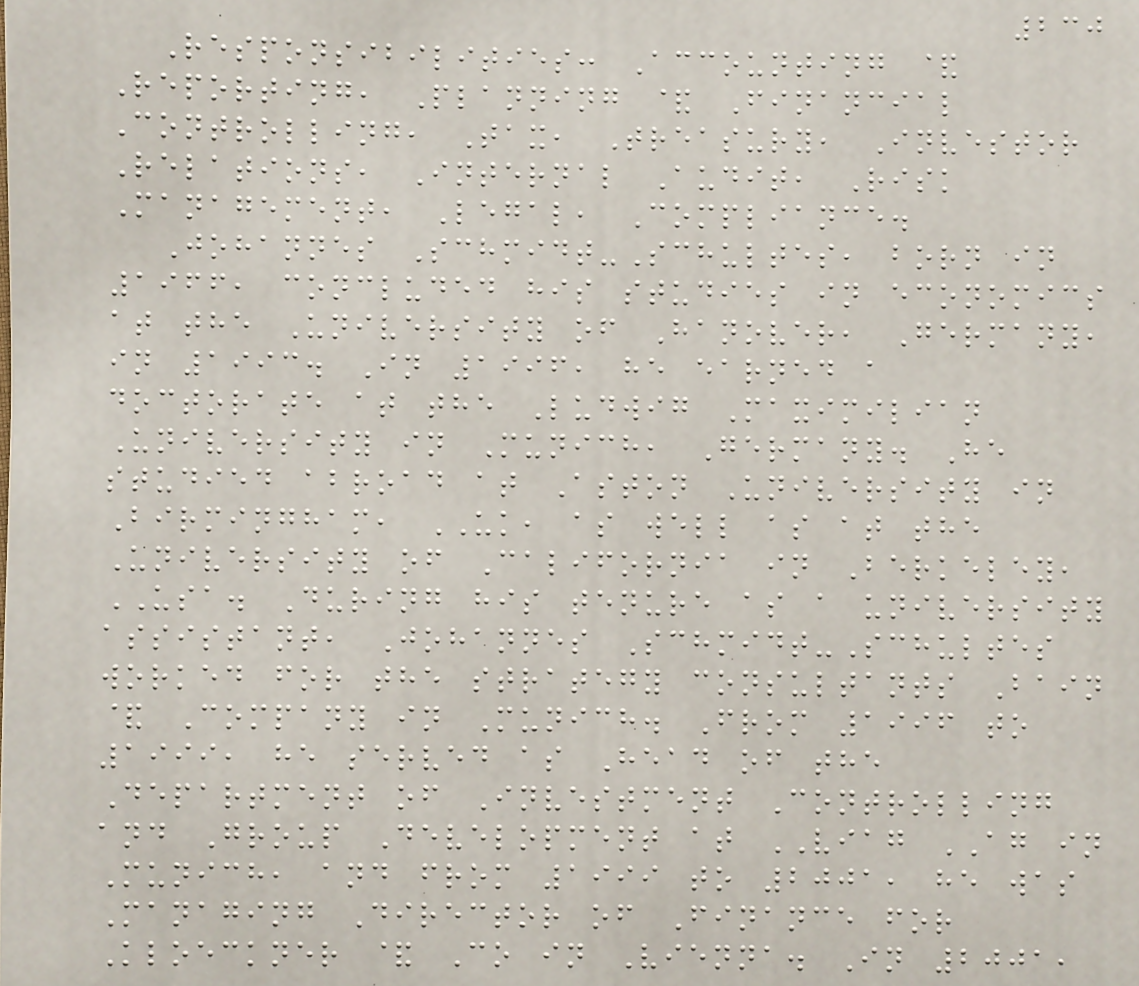230
Responsibilities: Accounting &
Reporting, Planning & Financial
Controlling, Tax, Treasury, Investor
Relations, Internal Audit, Risk
Management, Legal, Compliance.
Johannes Schmidt-Schultes, born in
1966, concluded his studies in economics
at the University of Hanover, Germany,
in 1993. In 1996, he earned a
doctorate at the Ludwig Maximilian
University in Munich, Germany. He
studied abroad at Aston University in
Birmingham, UK, as well as at the
University of California in Berkeley,
USA. During his tenure as a university
assistant, Johannes Schmidt-Schultes
worked for the strategy consultants Bain
& Company in Munich. From 1996 to
1999, he served as Head of the
Department of Investment Controlling
and Group Development at VIAG AG in
Munich, and from 1999 to 2001, he was
Managing Director of Finance for
Kloeckner & Co in Vienna. In 2001,
